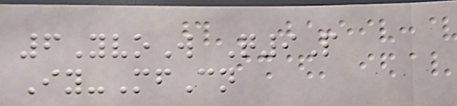6YvoW Q9P
Iy-MfCn
